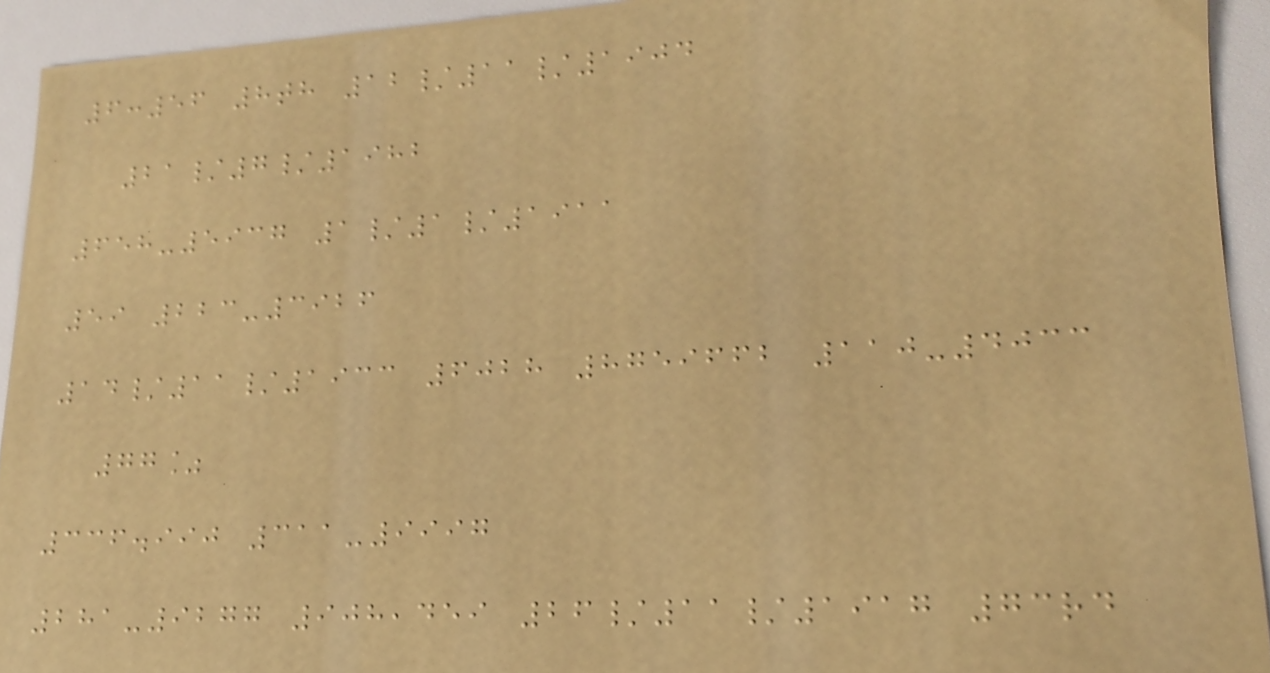6:56 8th 12/11/1904
21/7/1982
658-5937 1/1/1911
59 223-3926
14/11/1933 6028 8759662 110-4033
77%
336.990 311-9997
281-9277 908,459 26/11/1917 73rd
